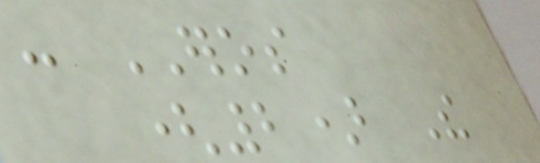- EROS
(2) The
